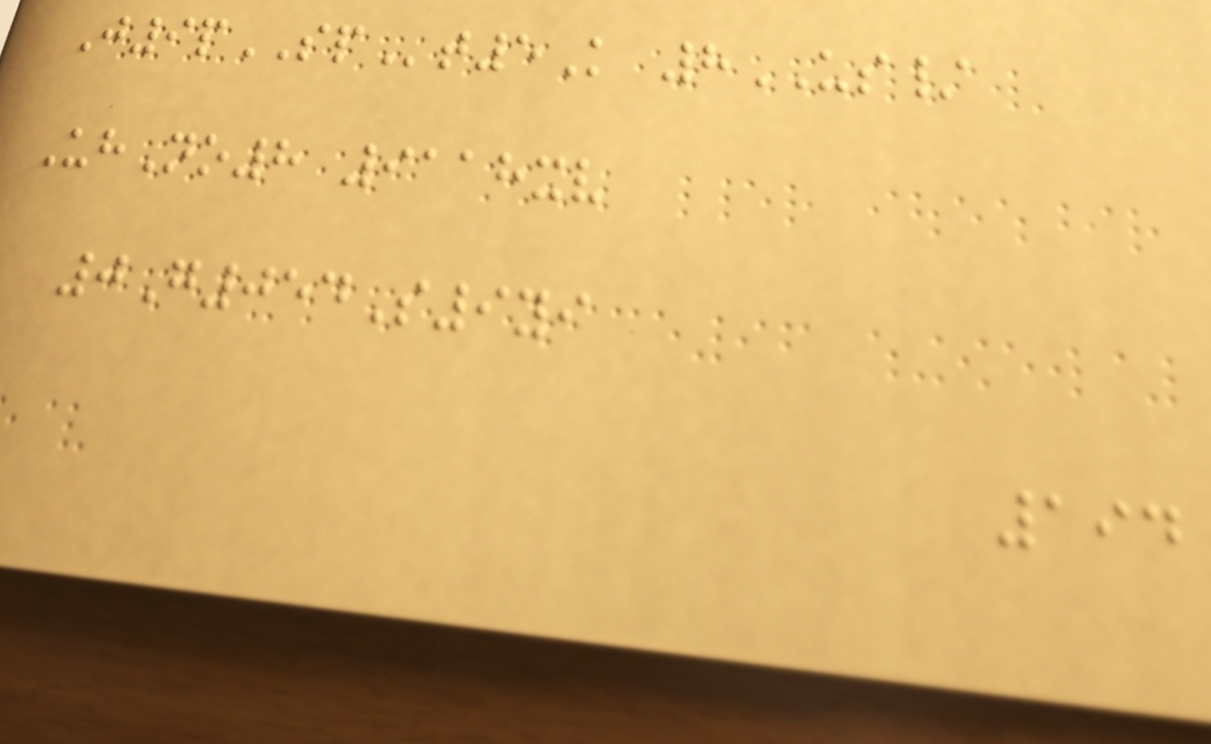J9pSPt5K 8US/
UhNo8 9118xv
0G054S9yi
194
